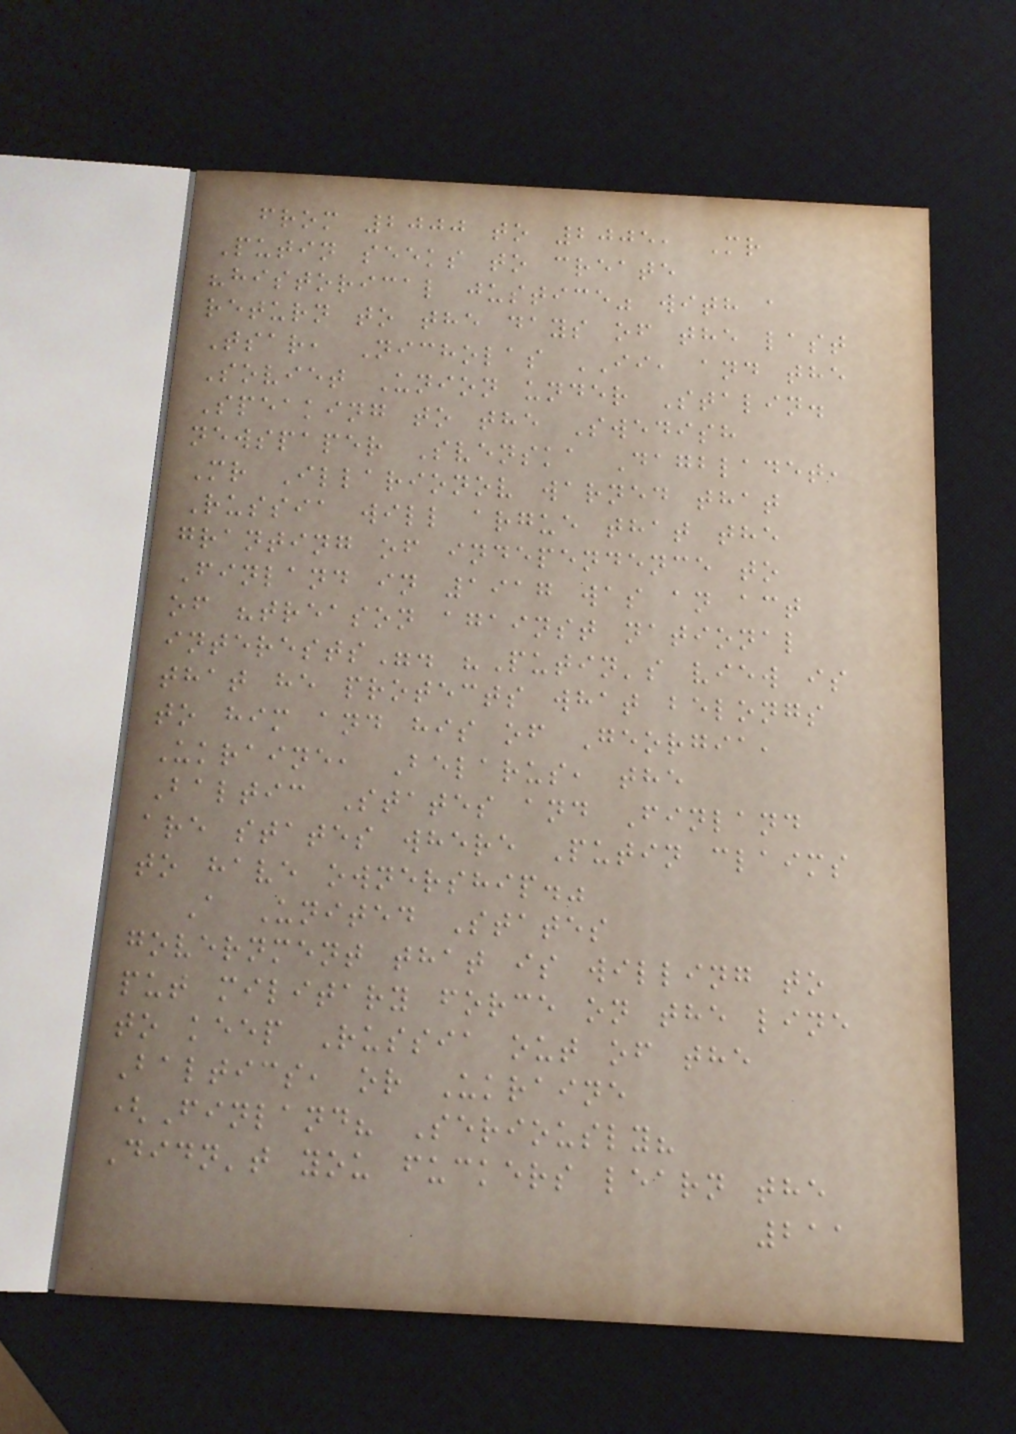from 2000 to 2005, Mr
Putin seeks to create
"historical justice" with a
return to the days of the last
Tsar, Nicholas II, and the
Soviet Union under Stalin.
Speaking to the Swedish
newspaper Svenska Dagbladet,
Mr Illarionov warned that
Russia will argue that the
granting of independence to
Finland in 1917 was an act
of "treason against national
interests". "Putin's view is
that he protects what belongs
to him and his of Georgia,
Ukraine, Belarus, the
Baltic States and Finland
are states where Putin claims
to have ownership."
A United States
government that is willing to
put military force on the line
to keep Russia out of the
Baltics, or Ukraine
(Finland? Seriously?
Didn't you fuckers learn the
211
